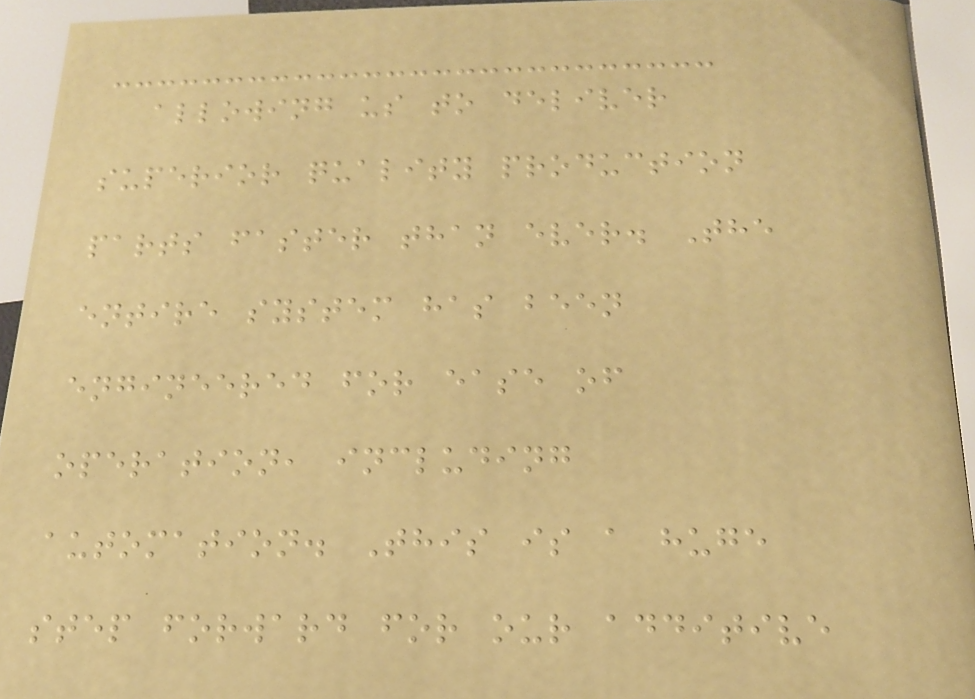allowing us to deliver
superior quality production
parts faster than ever. The
entire system has been
engineered for ease of
operation, including
automation. This is a huge
step forward for our additive
